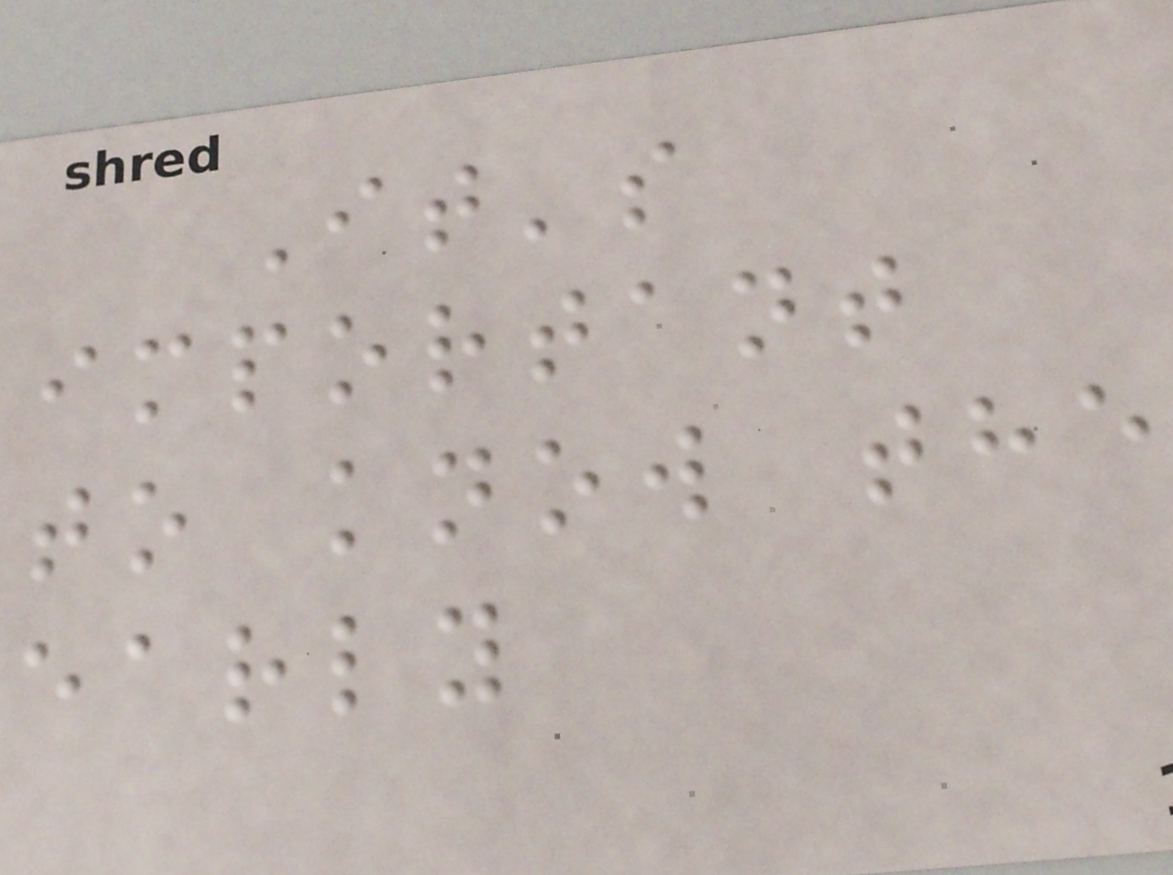It's
important
to know the
early
